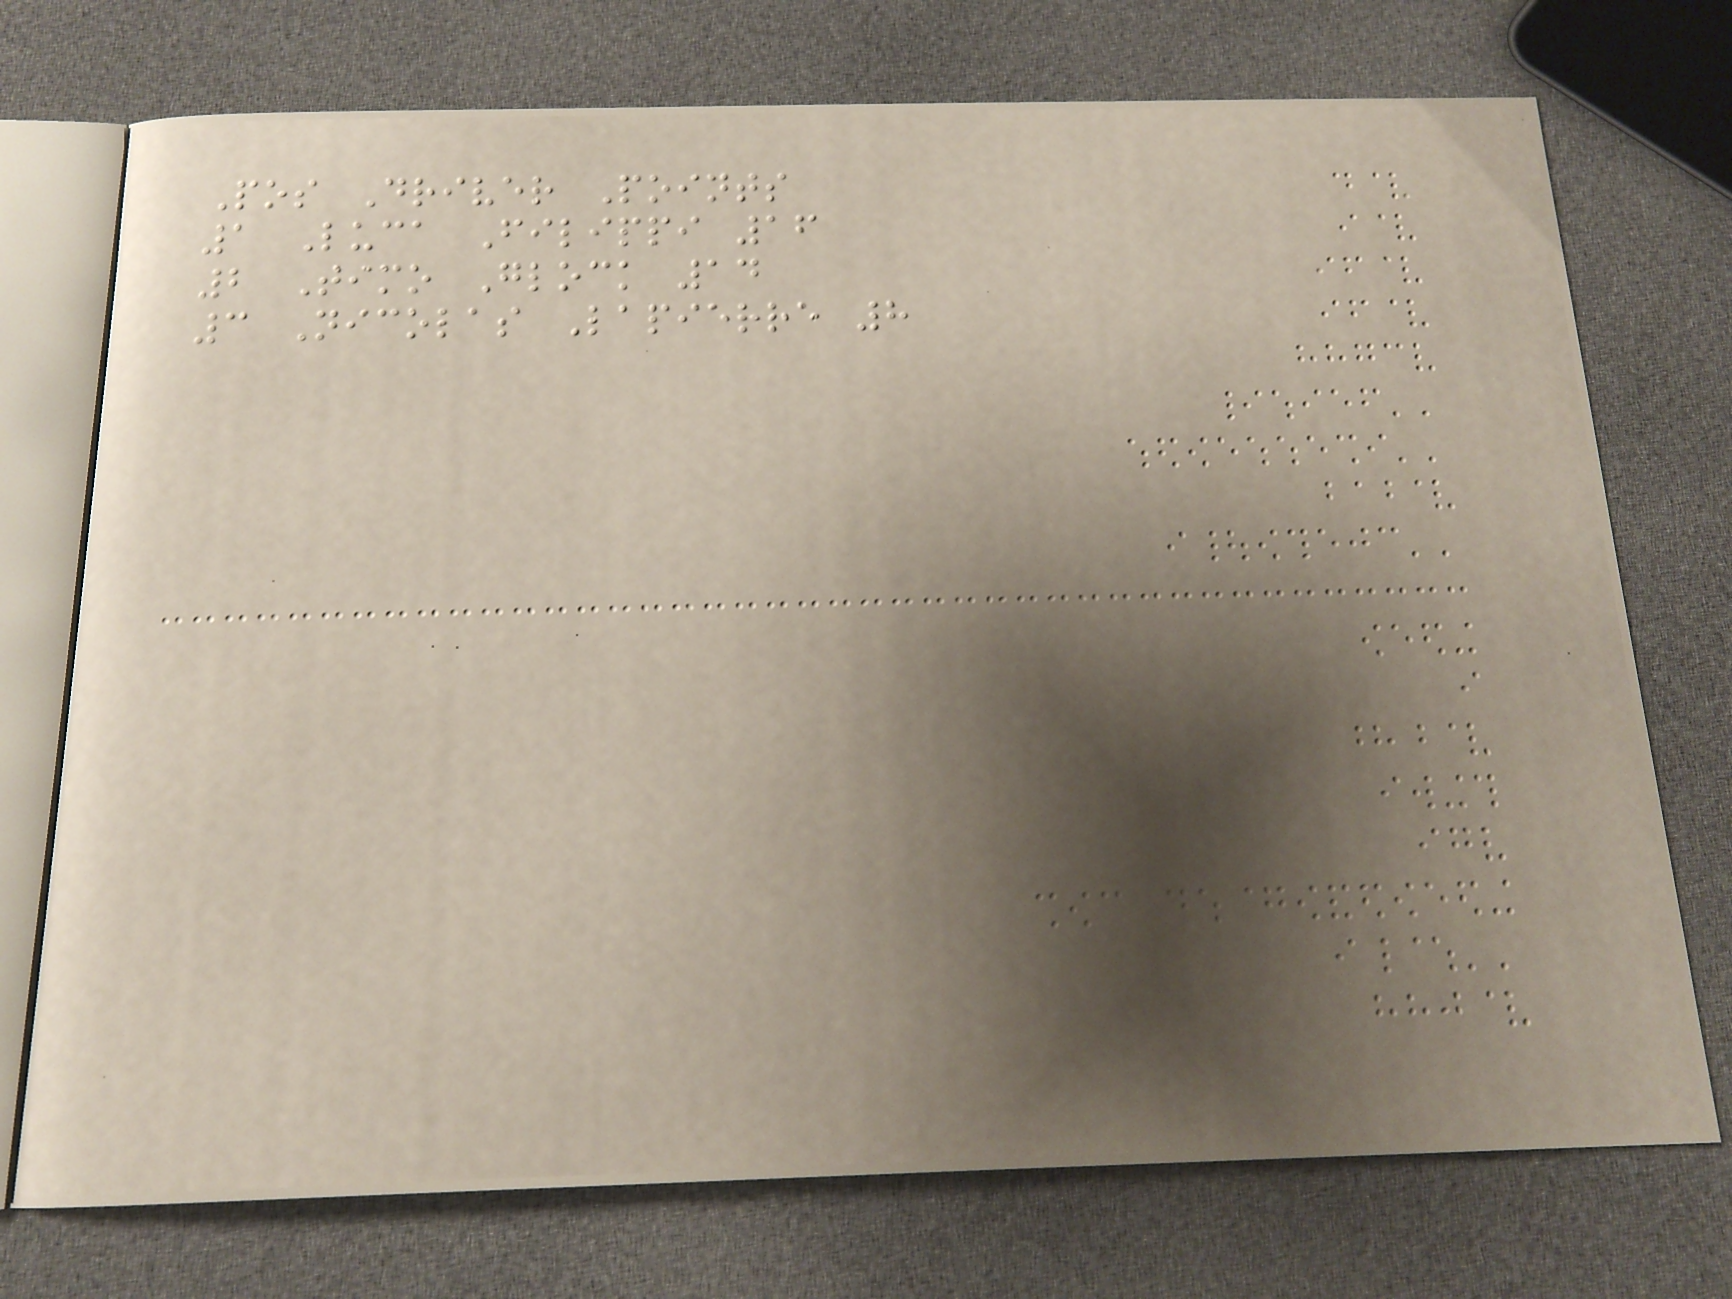Pos Driver Points
1 Luca Filippi 16
2 Timo Glock 14
3 Nicolas Lapierre 8
